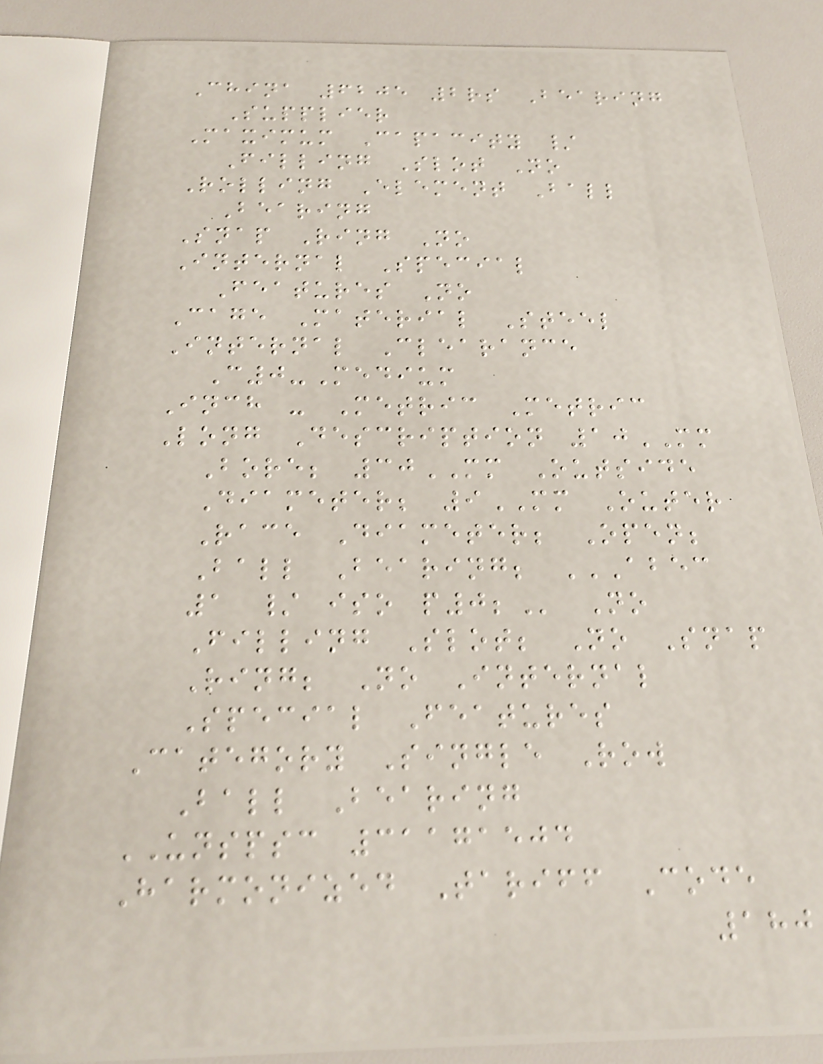China 6205 2rs Bearing
Supplier
Maximum Capacity /
Filling Slot No
Rolling Element Ball
Bearing
Snap Ring No
Internal Special
Features No
Cage Material Steel
Internal Clearance
C0-Medium
Inch - Metric Metric
Long Description 10MM
Bore; 30MM Outside
Diameter; 9MM Outer
Race Diameter; Open;
Ball Bearing; ABEC
1 / ISO P0; No
Filling Slot; No Snap
Ring; No Internal
Special Features
Category Single Row
Ball Bearing
UNSPSC 31171504
Harmonized Tariff Code
180
